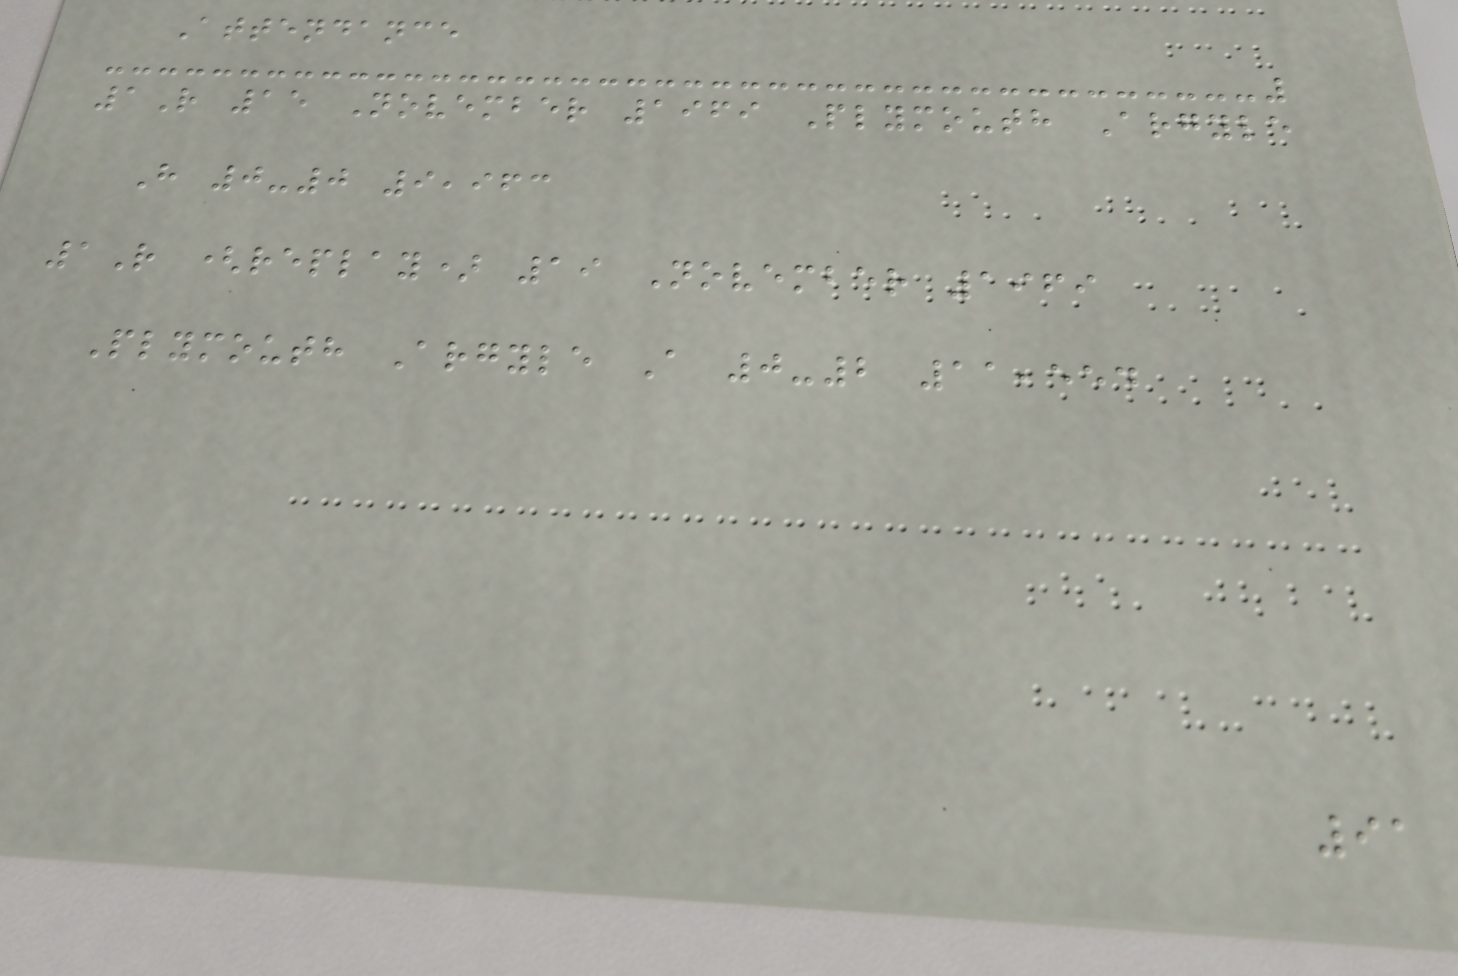Attendance
1R 15 November 1969 Plymouth Argyle
H 0-0 9,963
1R (replay) 19 November 1969
Plymouth Argyle A 0-2 11,554
91
